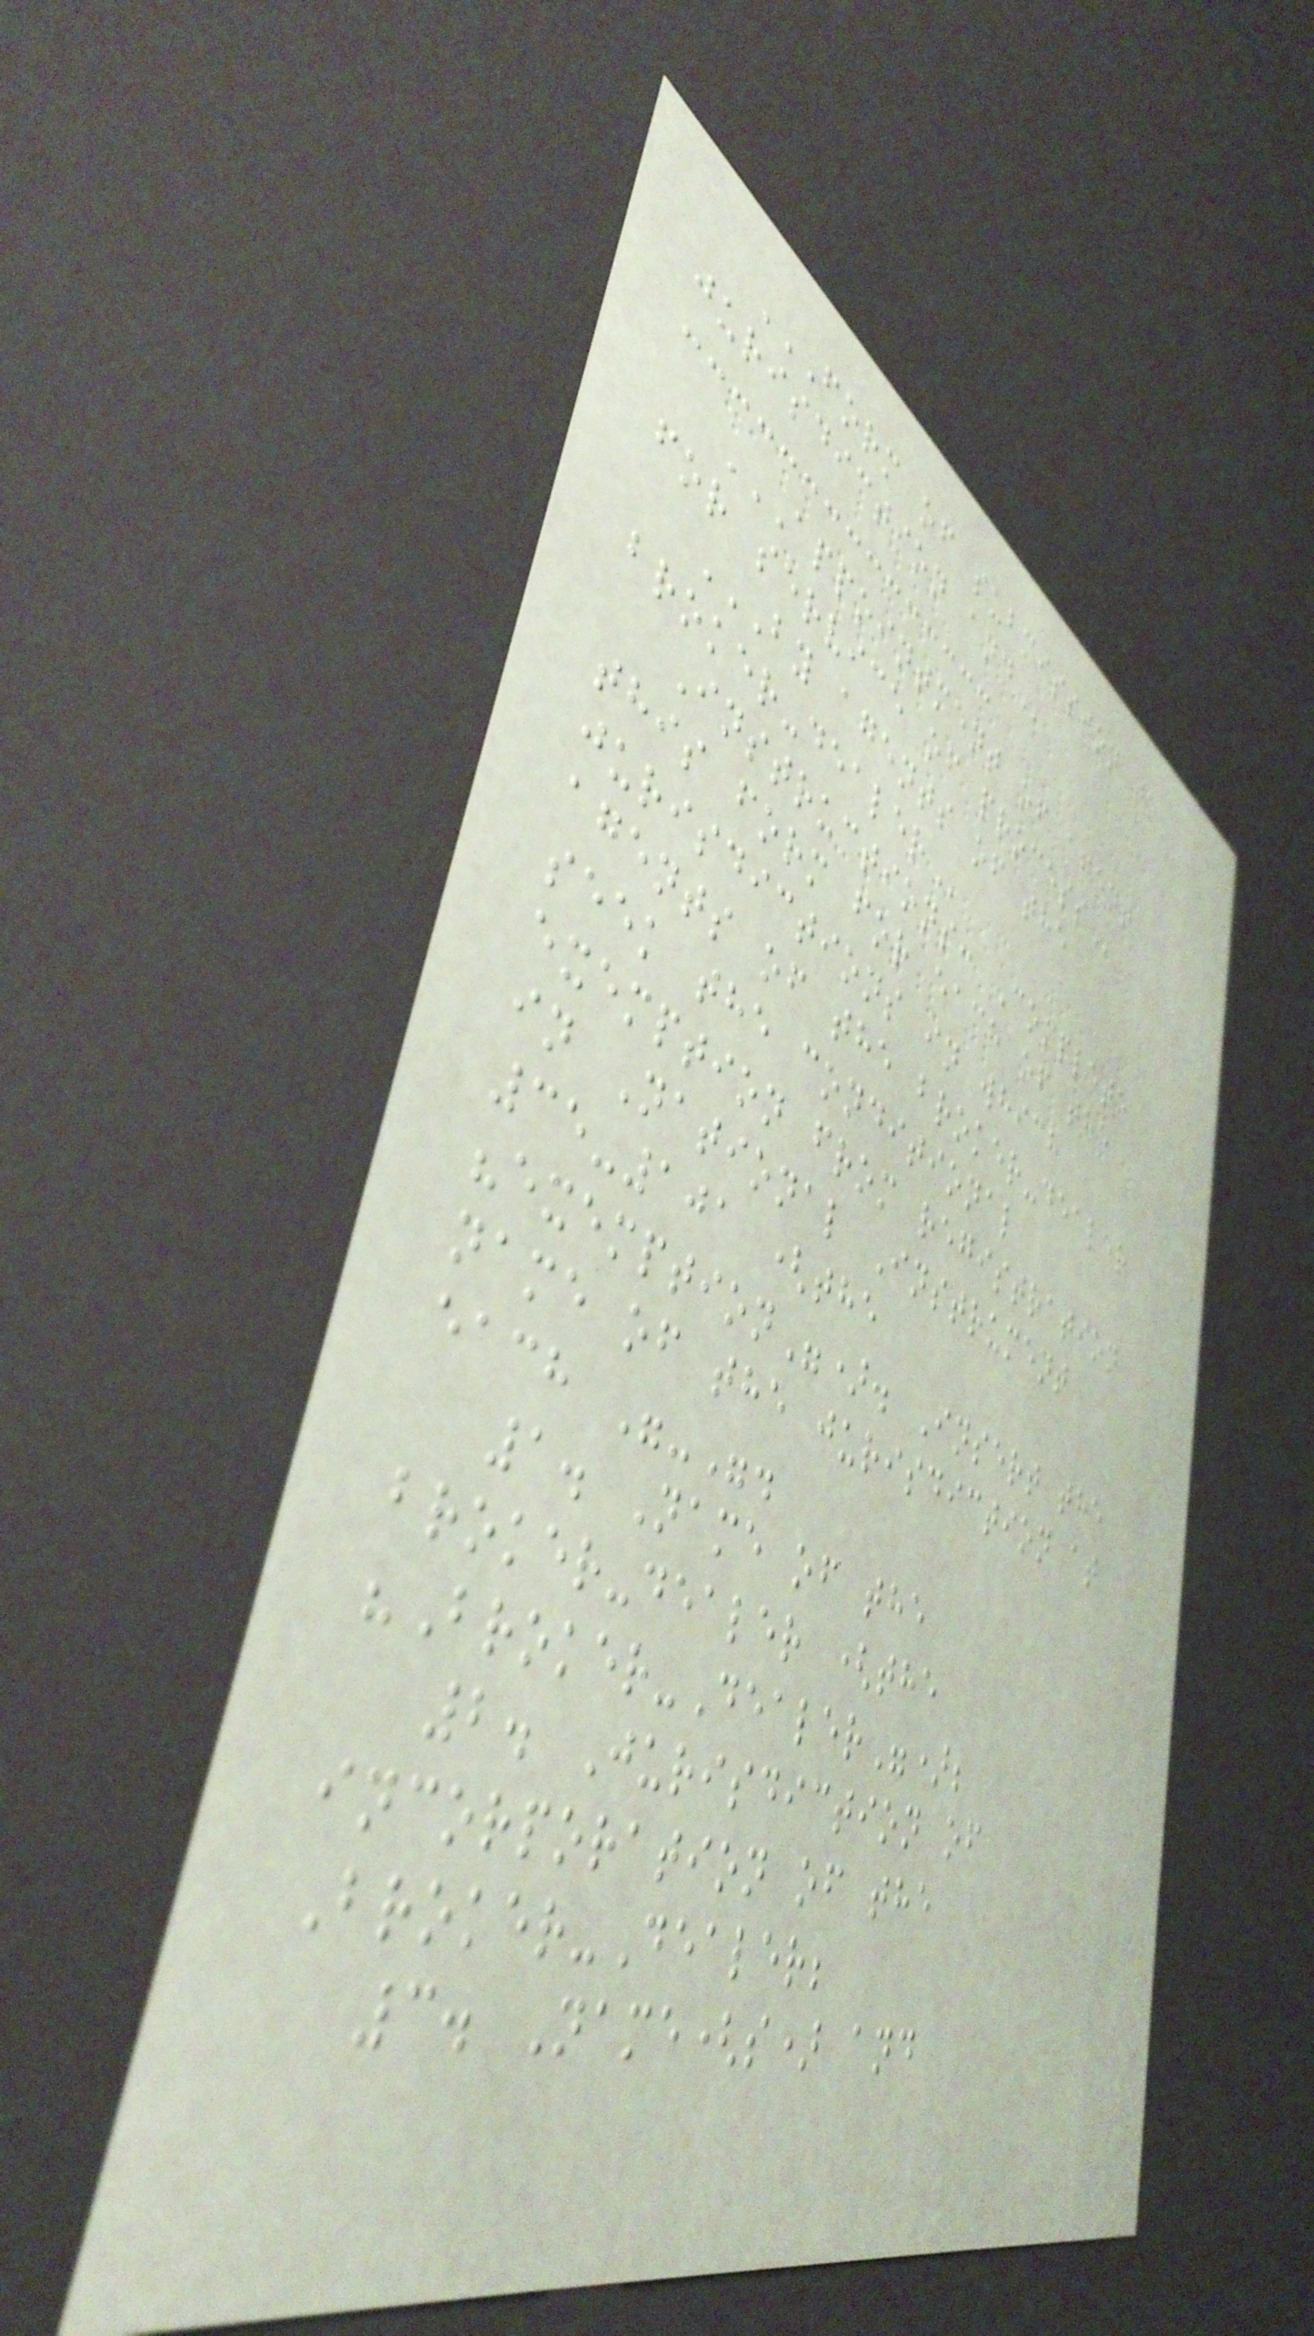FORM OF SUBMISSION TO
JURISDICTION AND
APPOINTMENT OF AGENT
FOR SERVICE OF PROCESS
BY AGENTS OF THE
BROKER-DEALER
Instructions: Complete
this form for each of the
jurisdictions in which
agents of the broker-dealer
seek the conditional
exemption from registration
in National Instrument
35-101 (the
"exemption"). Insert the
name of the jurisdiction at
each "-".
1. Name of the
broker-dealer (the
"Broker-Dealer");
2. Jurisdiction of
incorporation of the
Broker-Dealer;
3. Name(s) and
